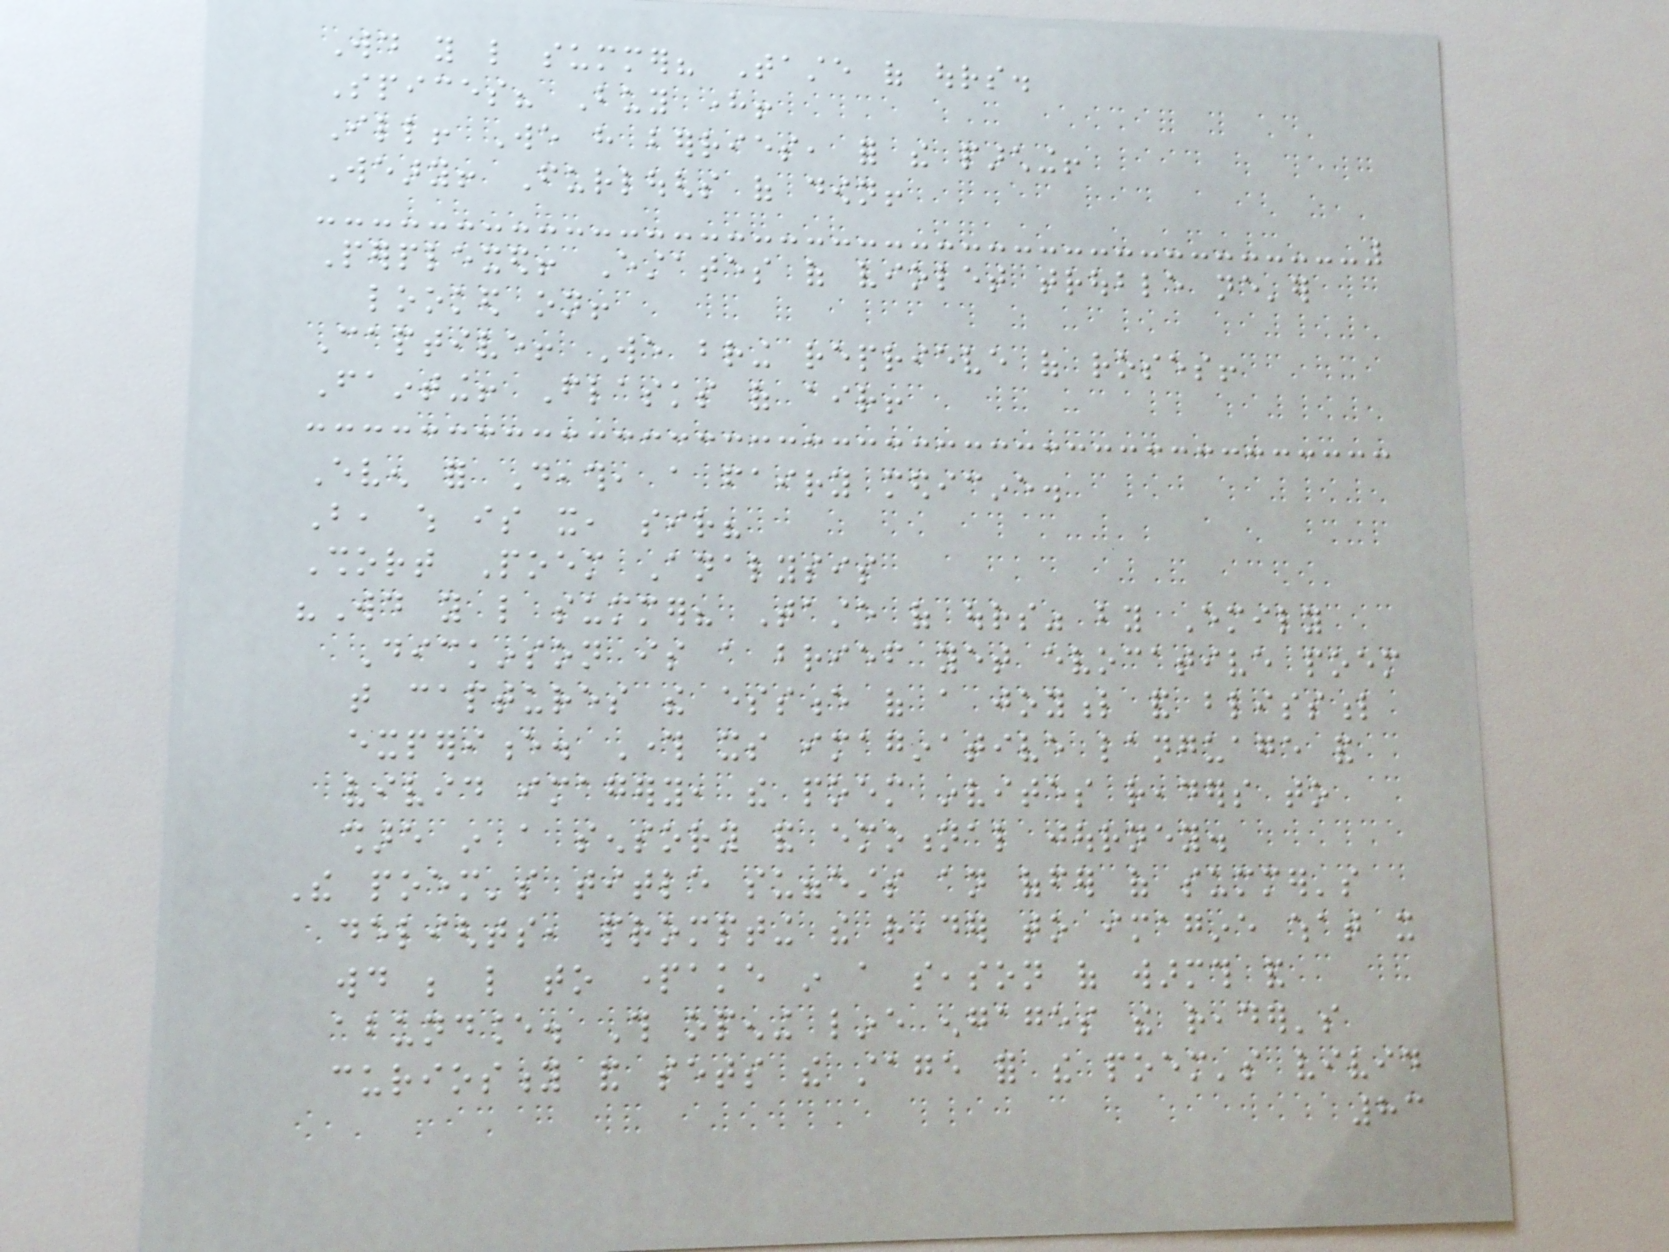Would you like summer? Taste of ours.
Spices? Buy here!
Ill! We have berries, for the parching!
Weary! Furloughs of down!
Perplexed! Estates of violet trouble ne'er
looked on!
Captive! We bring reprieve of roses!
Fainting! Flasks of air!
Even for Death, a fairy medicine.
But, which is it, sir?
Short Poem Analysis
"Would you like summer? Taste of ours" by Emily
Dickinson is a brief yet evocative poem
that captures the essence of a joyful and blissful
experience. Through its imaginative language and
vivid imagery, the poem invites readers to
share in a sensory and emotional journey.
The poem's title suggests an offer of summer's
delights, prompting the reader to imagine what it
would be like to partake in a season of warmth and
abundance. This opening line engages the reader's
curiosity and sets the stage for the poem's vivid
83
